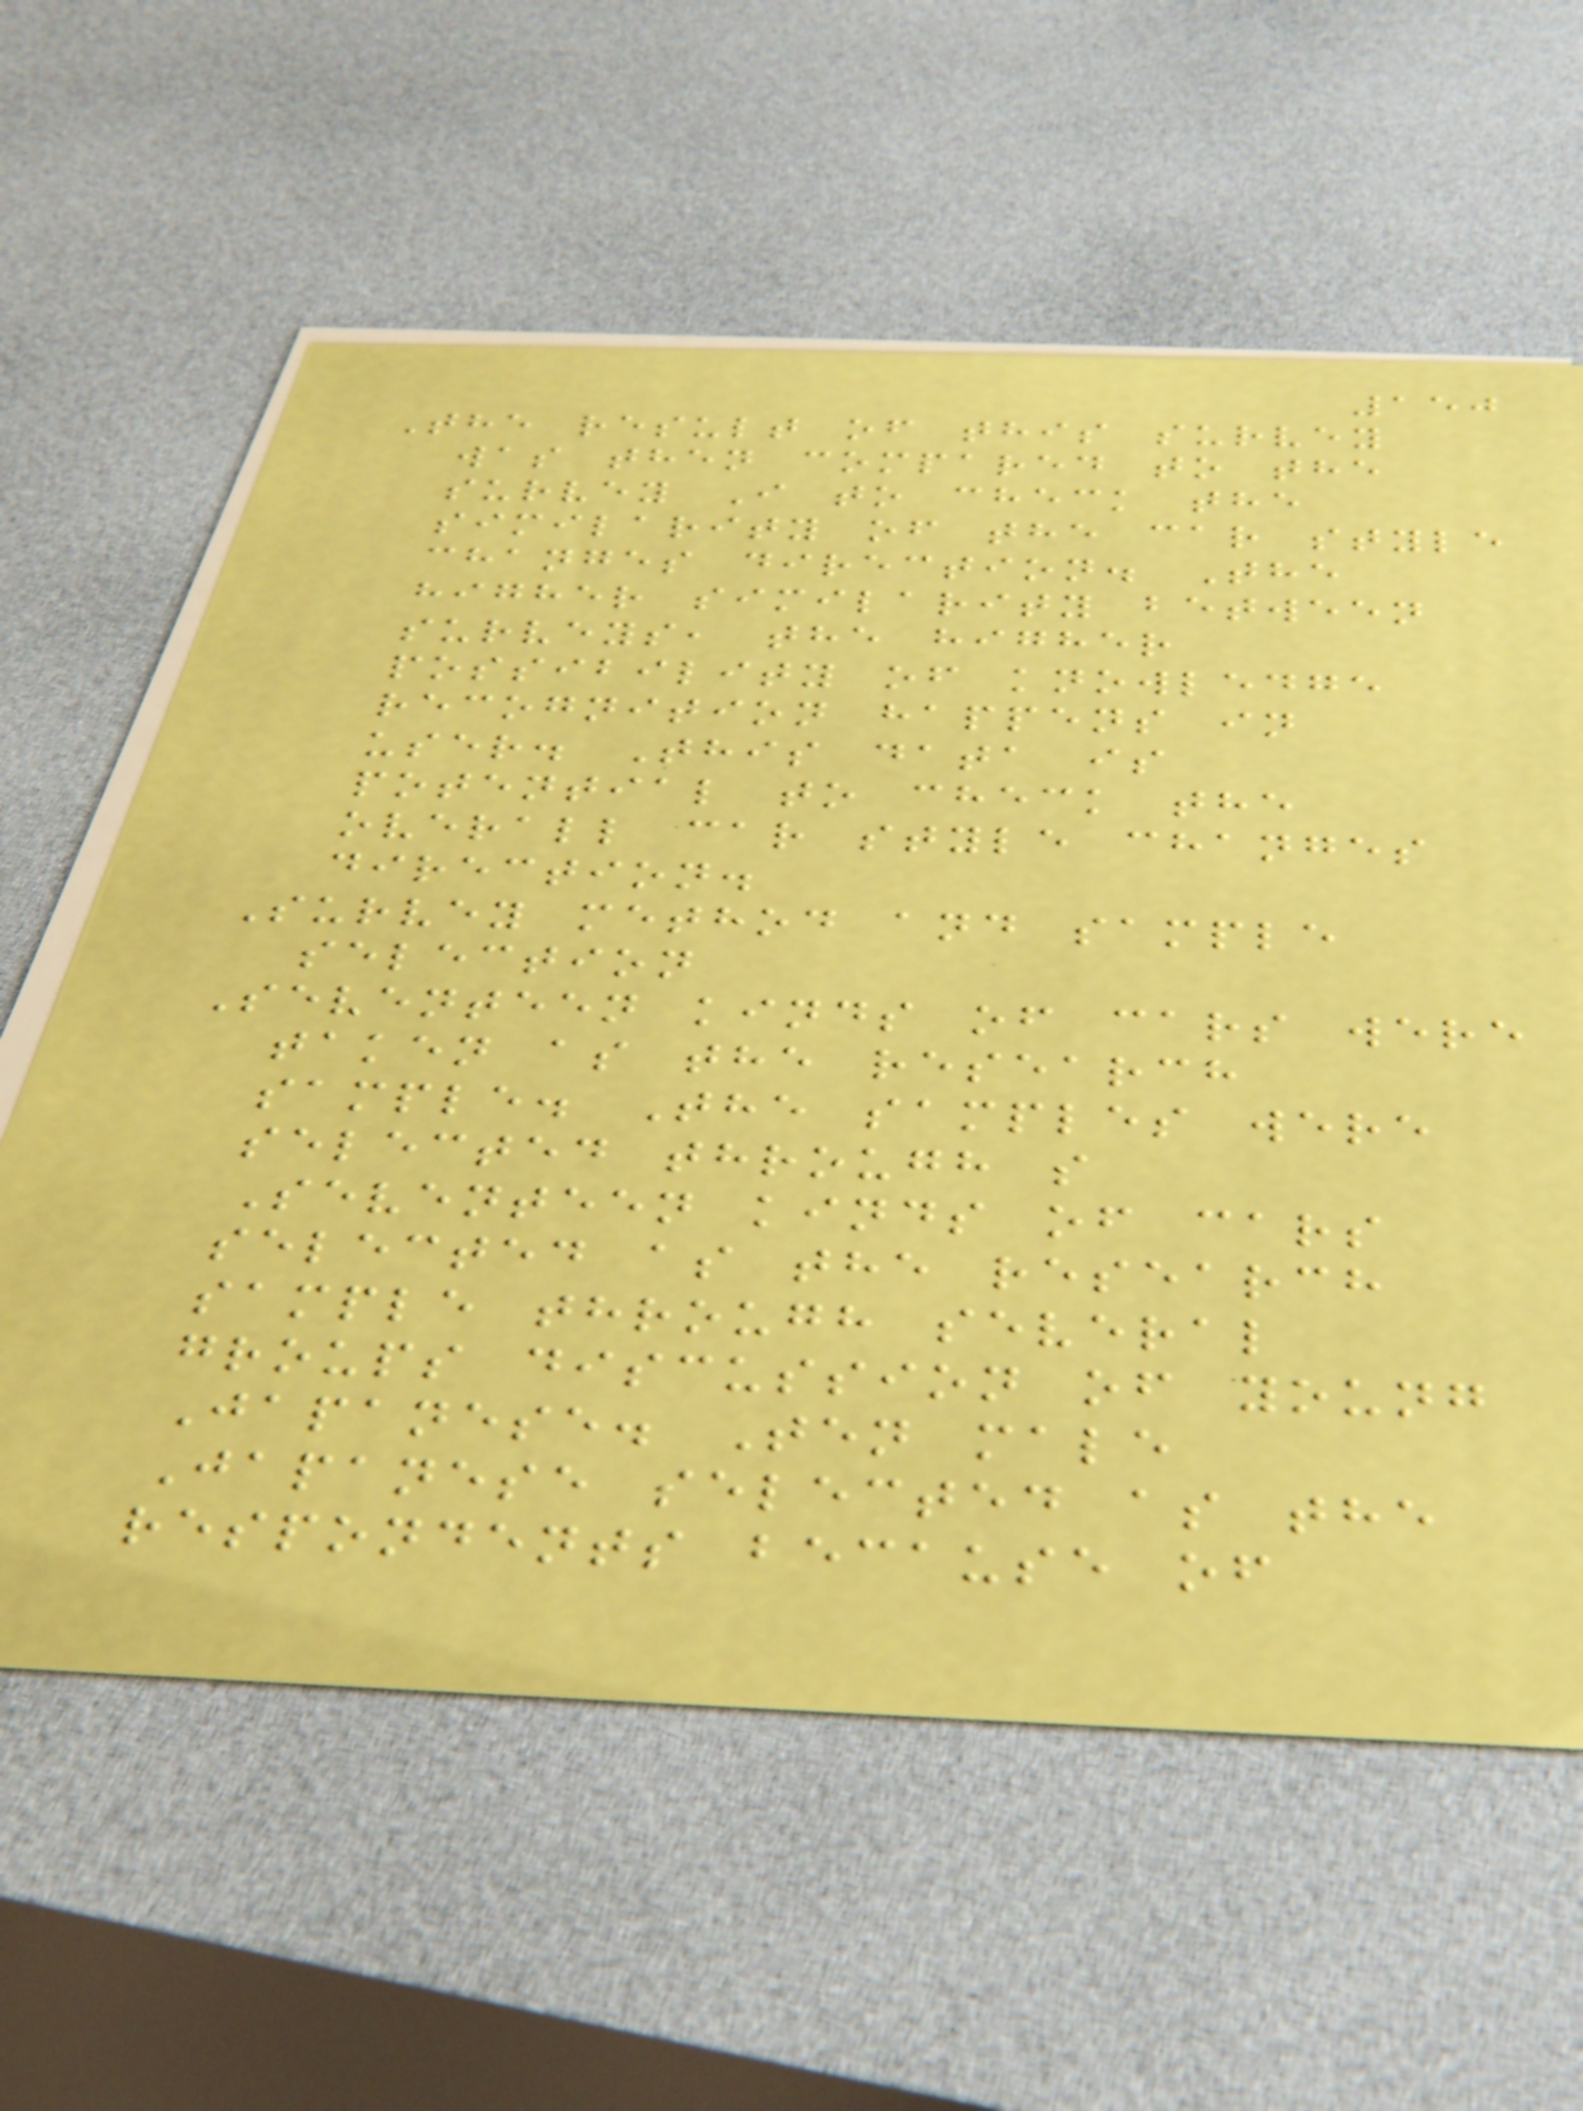150
The result of this survey
was then compared to the
survey I to check the
similarity of the car style
changes direction. The
higher similarity between
surveys, the higher
possibility of knowledge
recognition happens in
user. This data is
potential to check the
overall car style changes
direction.
Survey method and sample
selection
Seventeen kinds of cars were
taken as the research
sample. The samples were
selected through s
Seventeen kinds of cars
selected as the research
sample through several
groups discussion of young
Japanese. Ten male
Japanese selected as the
respondents because of
